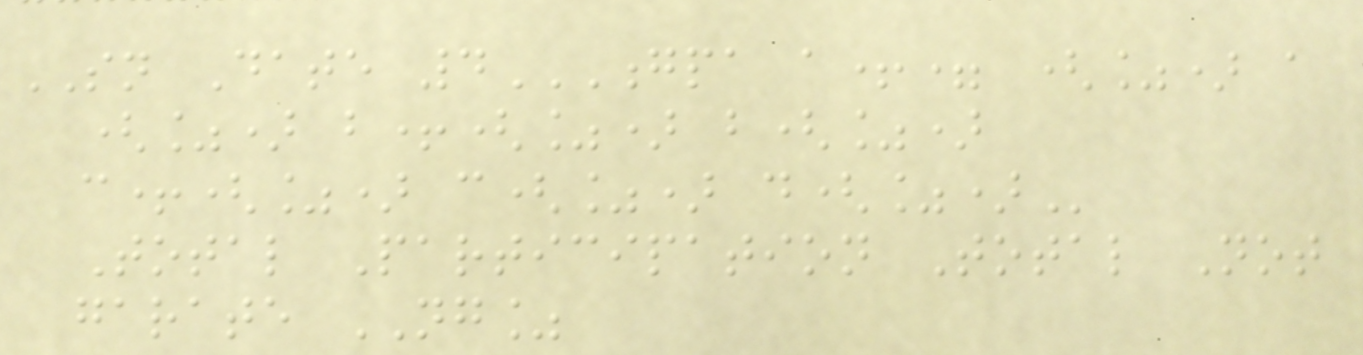SN Date 4GPA A+= (%) A
(%) B+(%) B(%)
C+(%) C(%) D(%)
Total Participation Total Not
garate NG%
